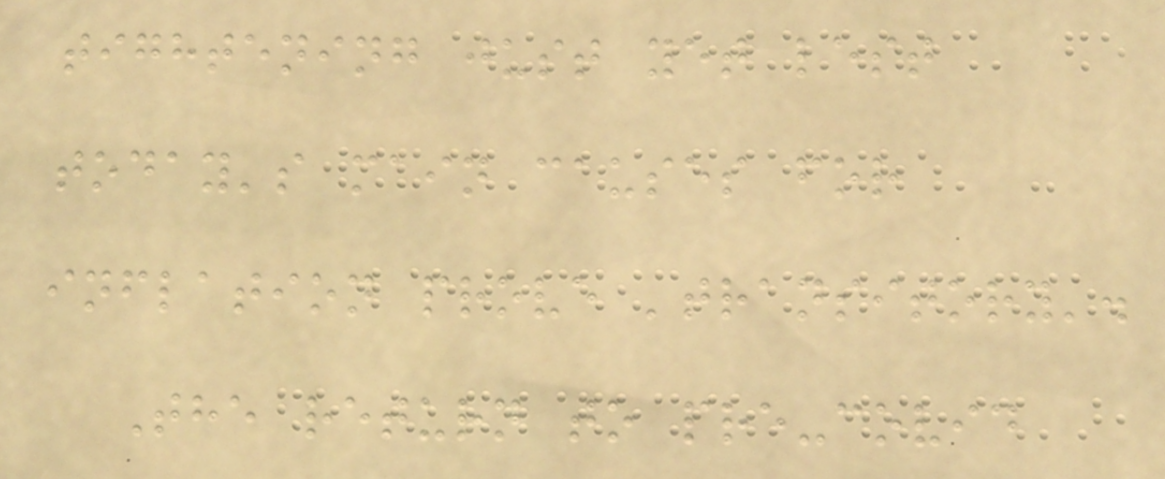tightening just yet lest
today's main causes for
inflation prove 'transitory'.
The return to pre-covid
